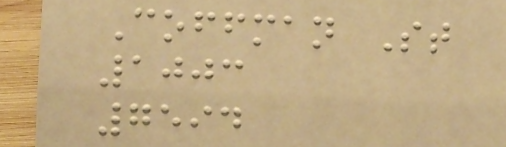Coffman St
1003
7594
